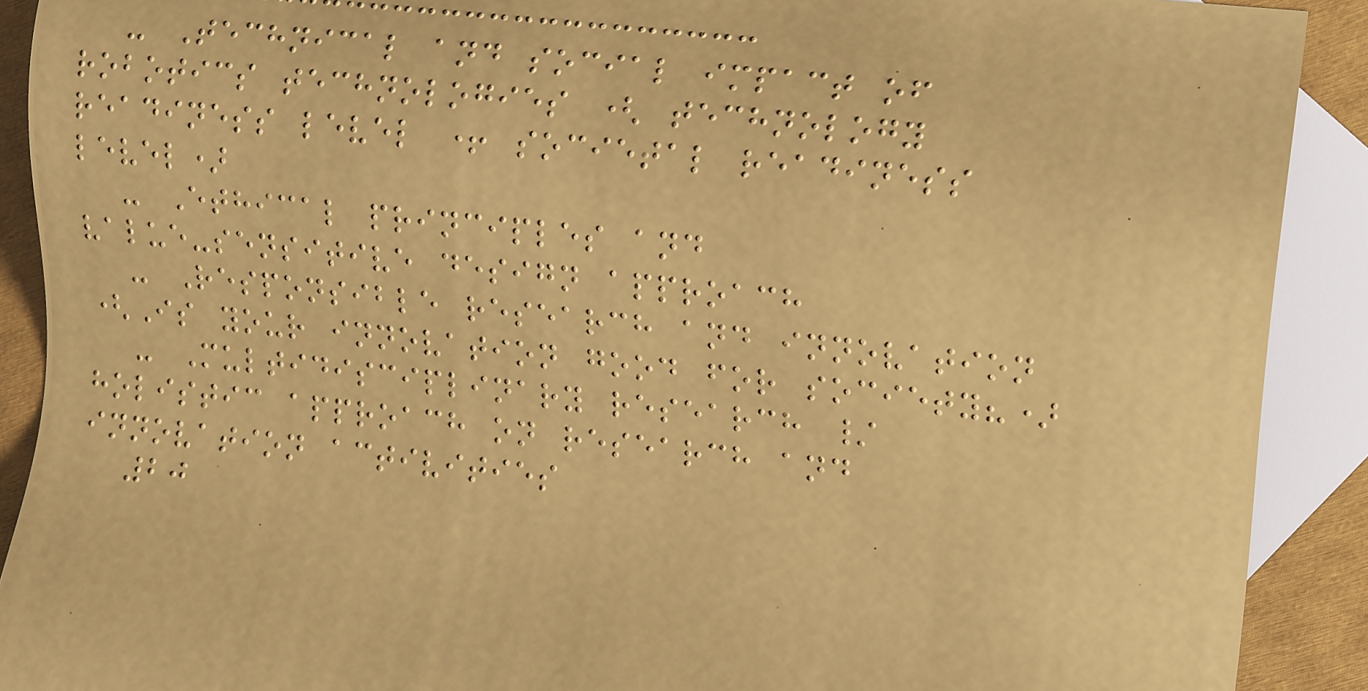- Technical and social impact of
robotics technologies ( technology
readiness level + societal readiness
level)
- Ethical principles and
value-sensitive design approach
- Responsible research and innovation
(Is your innovation good for society?)
- Multidisciplinary research /
holistic approach on research and
innovation activities
20
